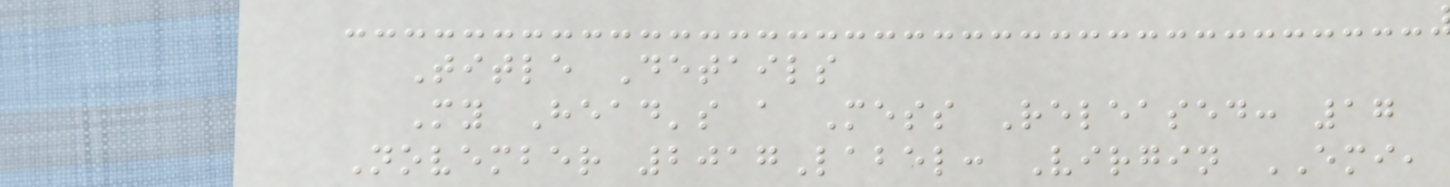Title Details
My Head's a Mess Released: 17
November 2017Label: Virgin EMI,
